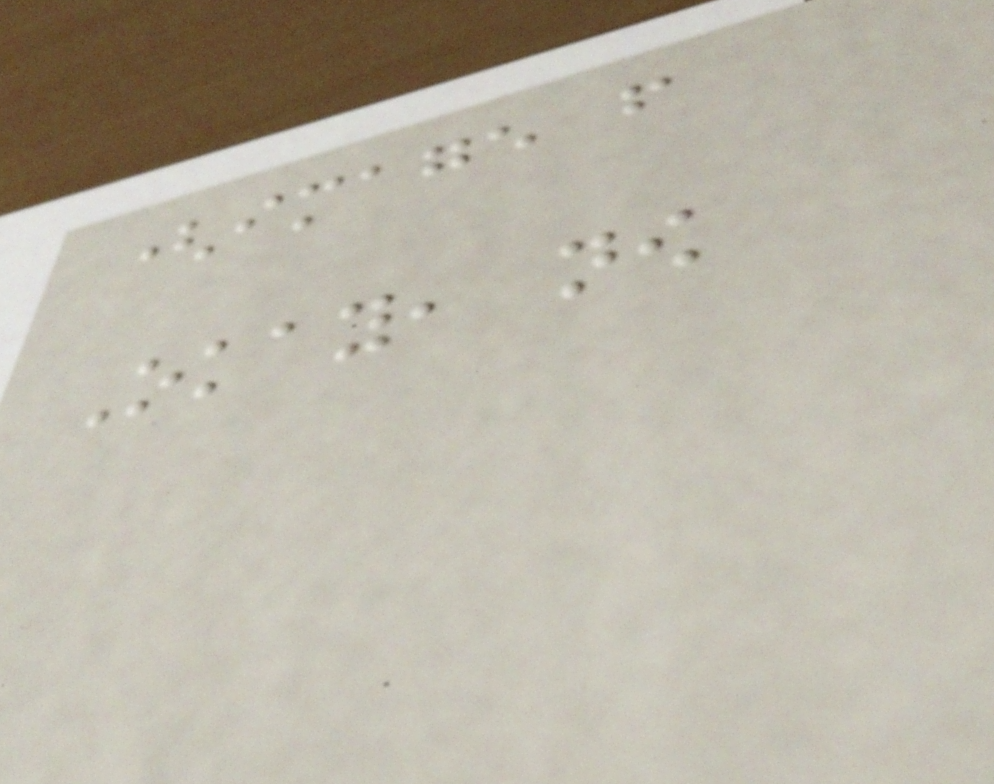(image from
Okay, now
